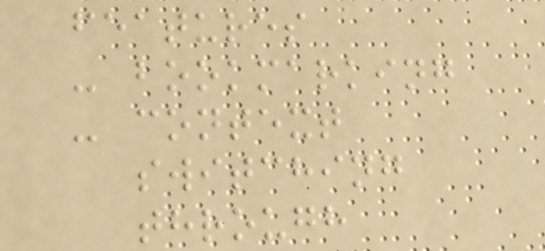features
- bookmarking
- context
switching
through
